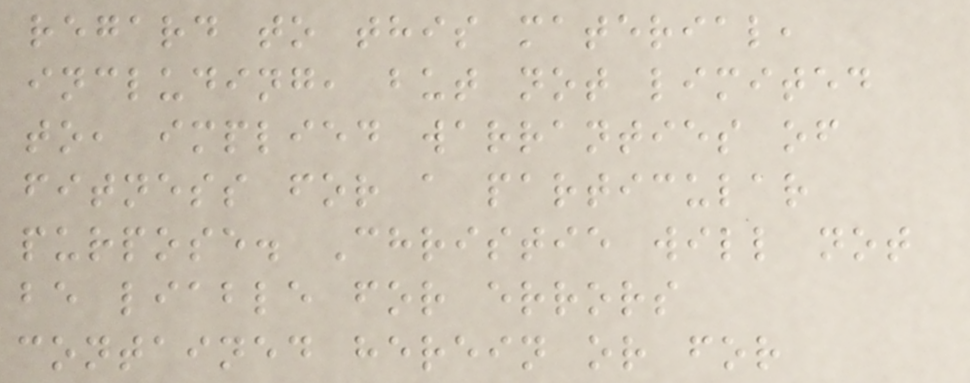regard to this material,
including, but not limited
to, implied warranties of
fitness for a particular
purpose. Christie will not
be liable for errors
contained herein or for
